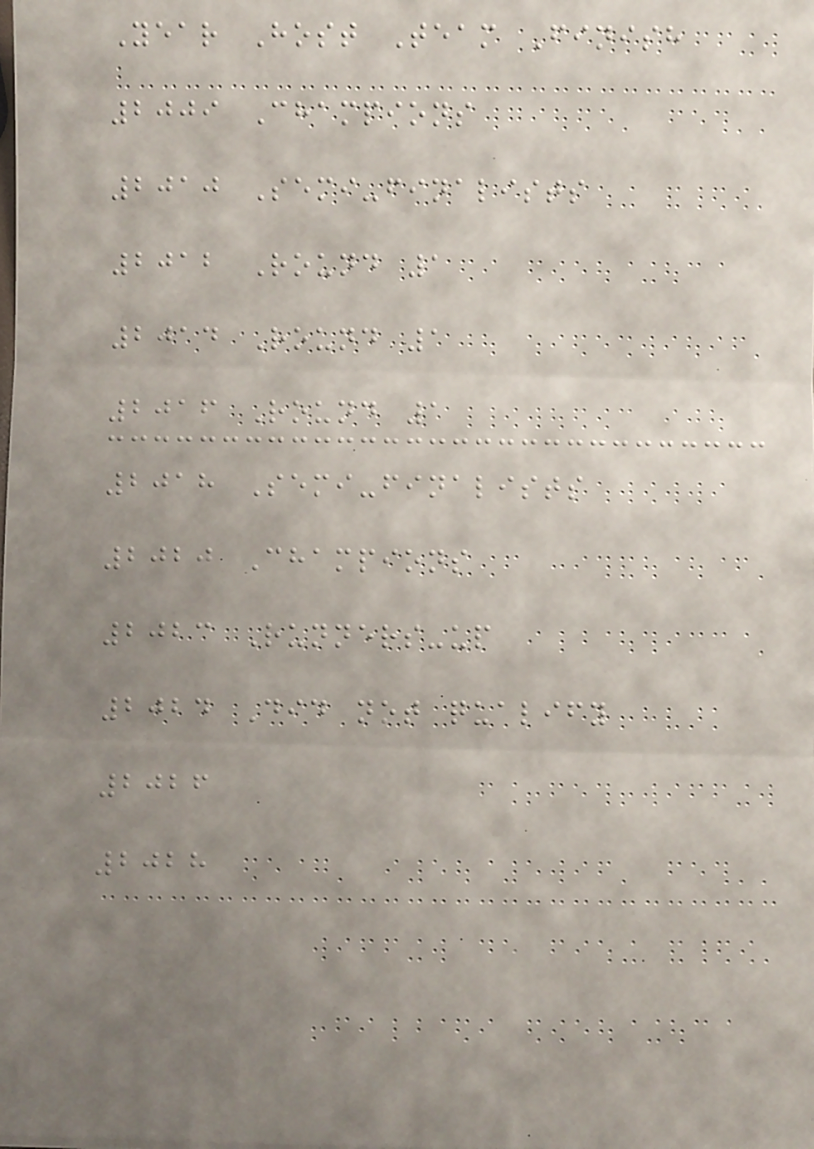Year Host Team Finish
2009 Champions
2010 Semi-finalists
2012 Round 1
2014 Round 1
2016 Round 1
2018 Semi-finalists
2020 Champions
2023 Runners-up
2024 Did not qualify
2026
2028
